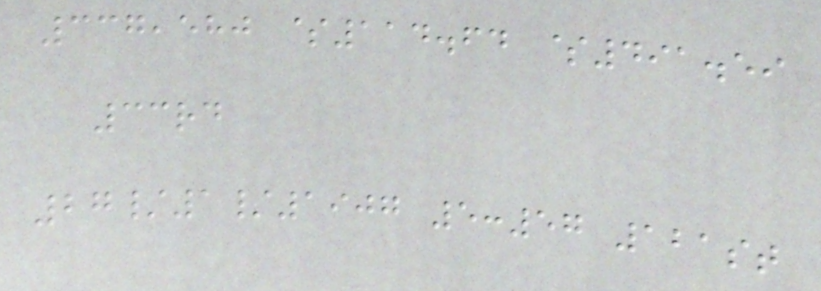337,580 $114.64 $491.59
33rd
27/1/1907 5:57 121st
